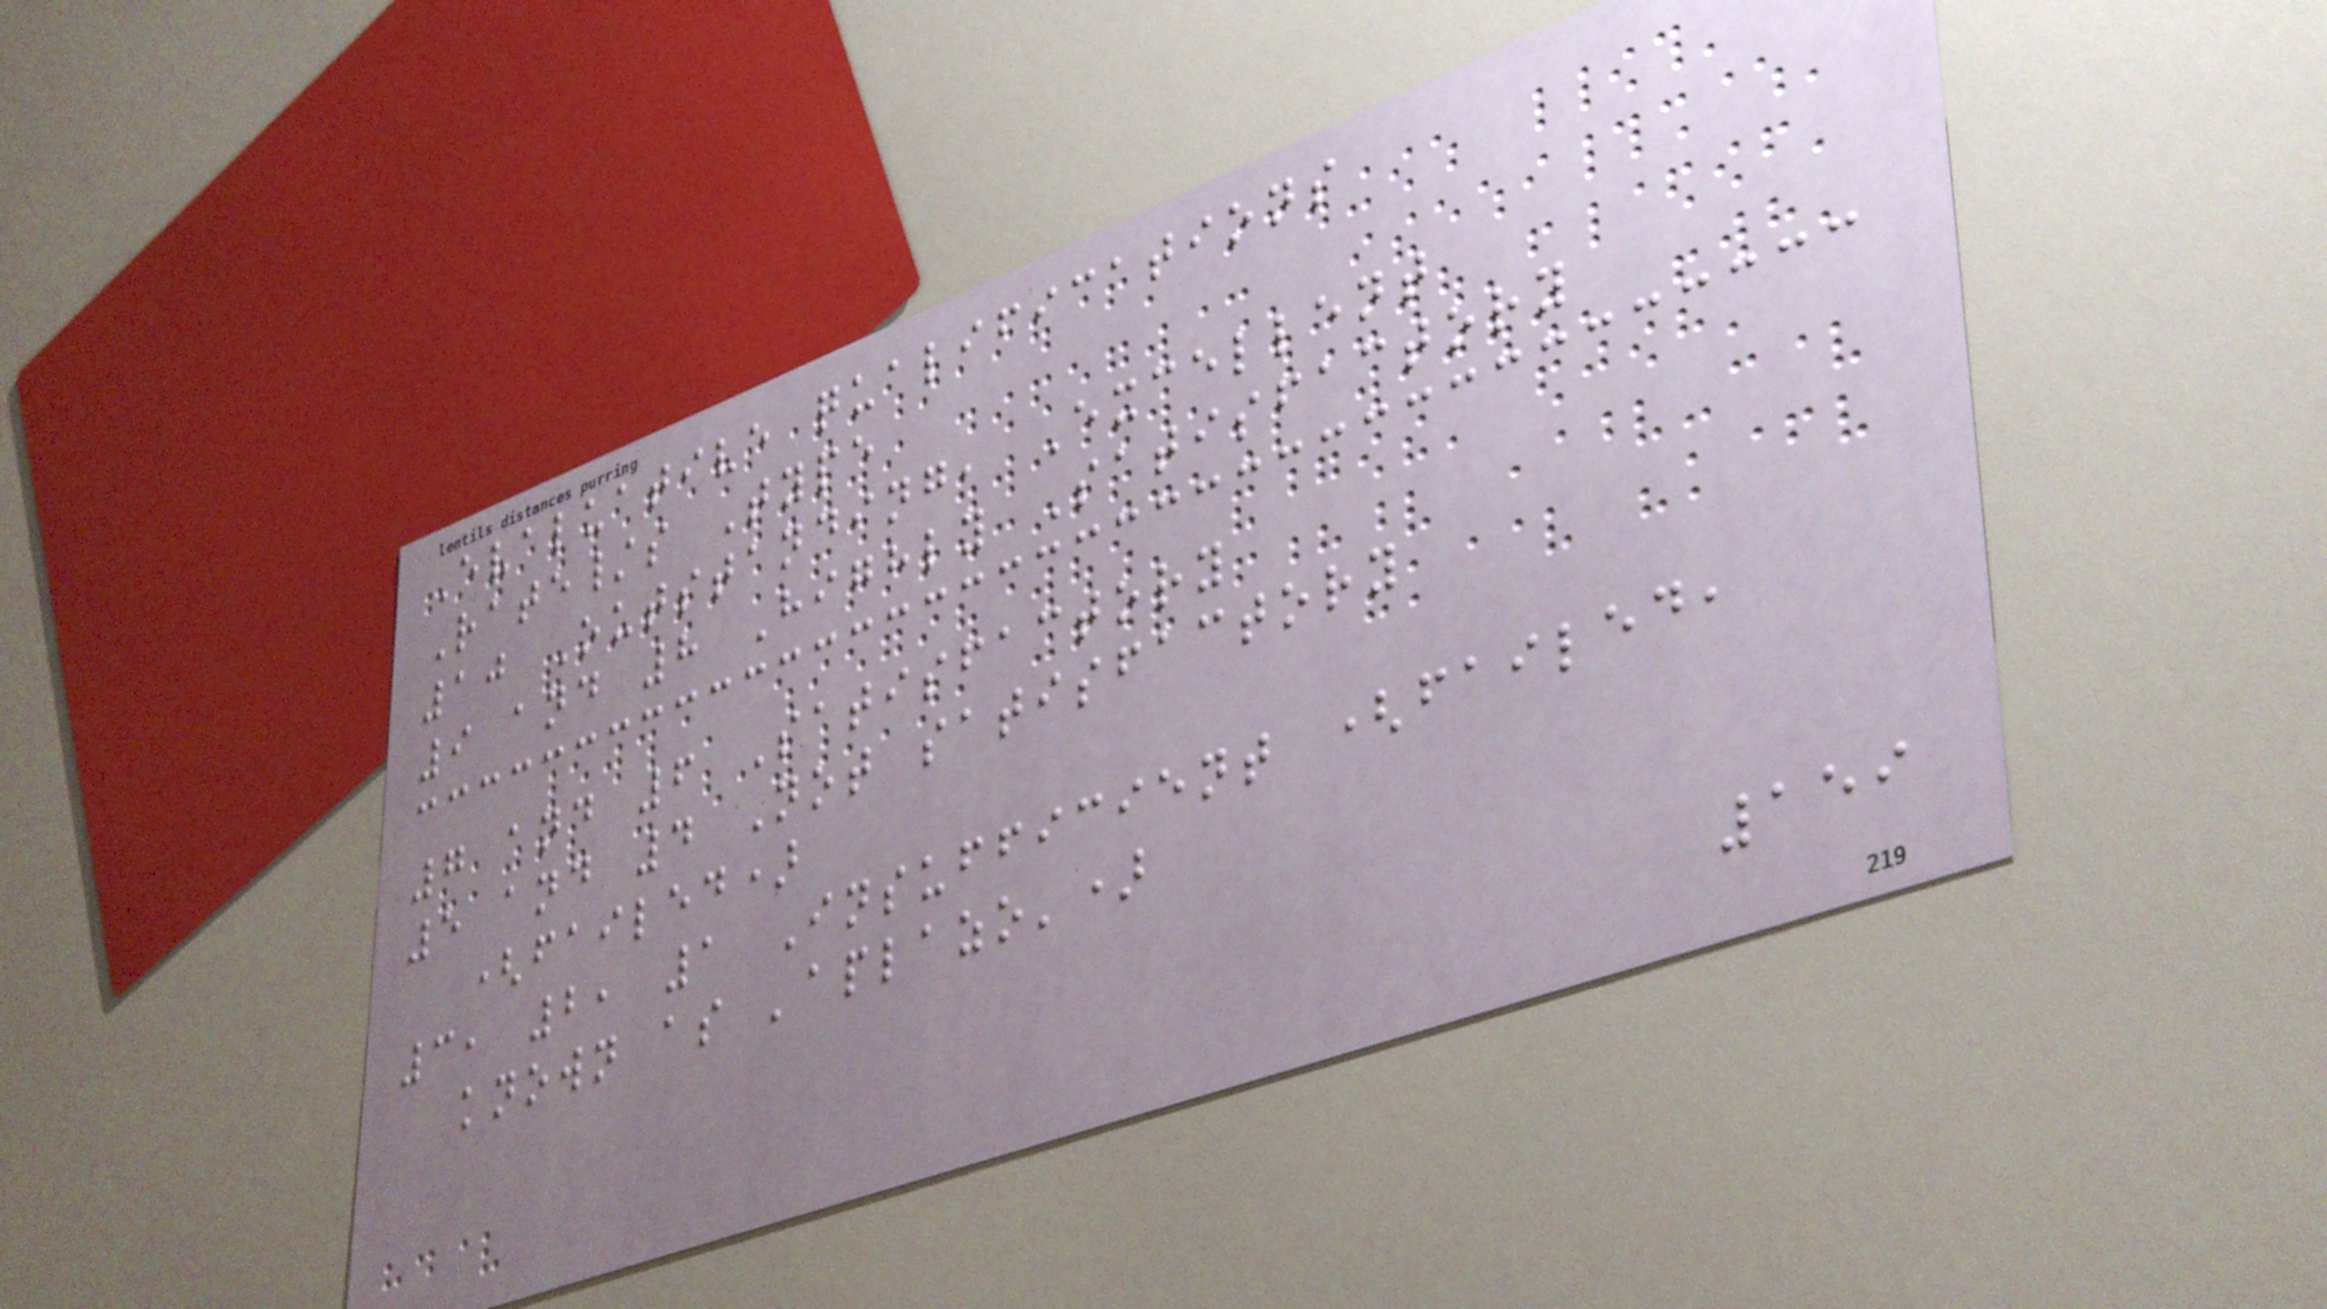Evaluative qualifications
Rate/s Type
10 Outstanding, Excellent
9 and 8 Highly Satisfactory
7 and 6 Satisfactory
5 and 4 Not satisfactory
(failed)
3, 2, 1 Insufficient (failed,
known as 'aplazo')
159
